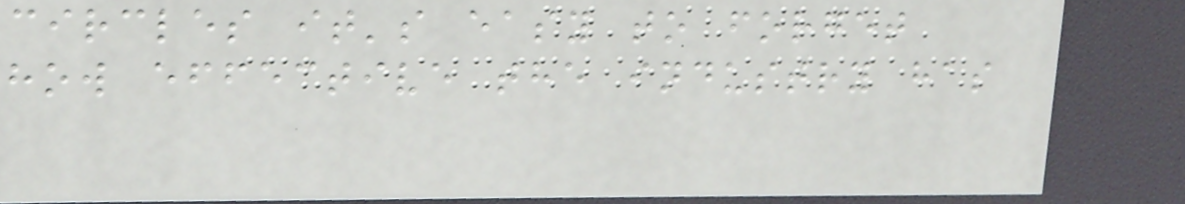circles it's easy to forget
how effective the industry has
